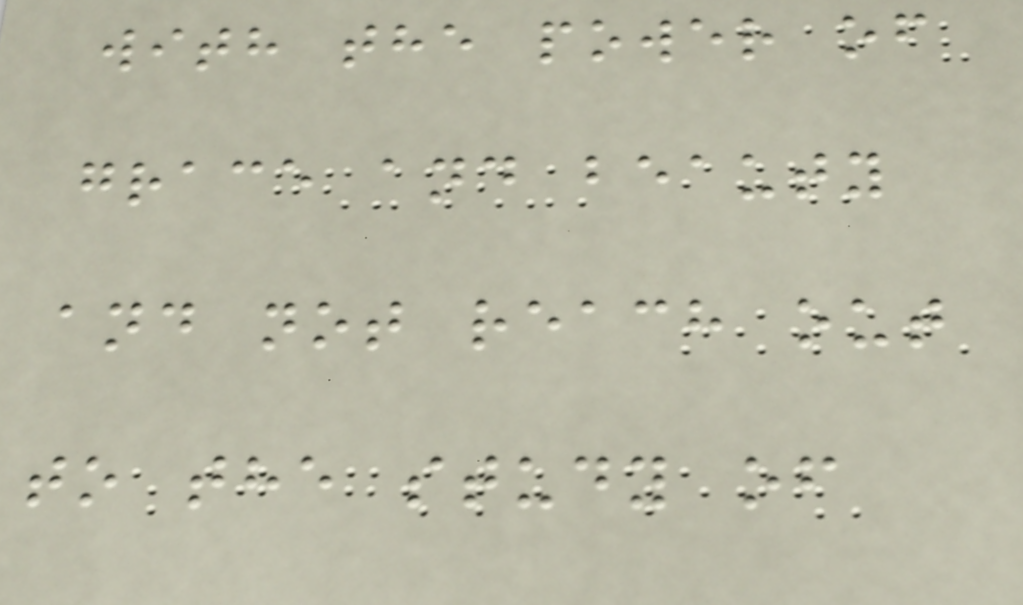with the power of
grace and beauty
and not reach out
to the study of
